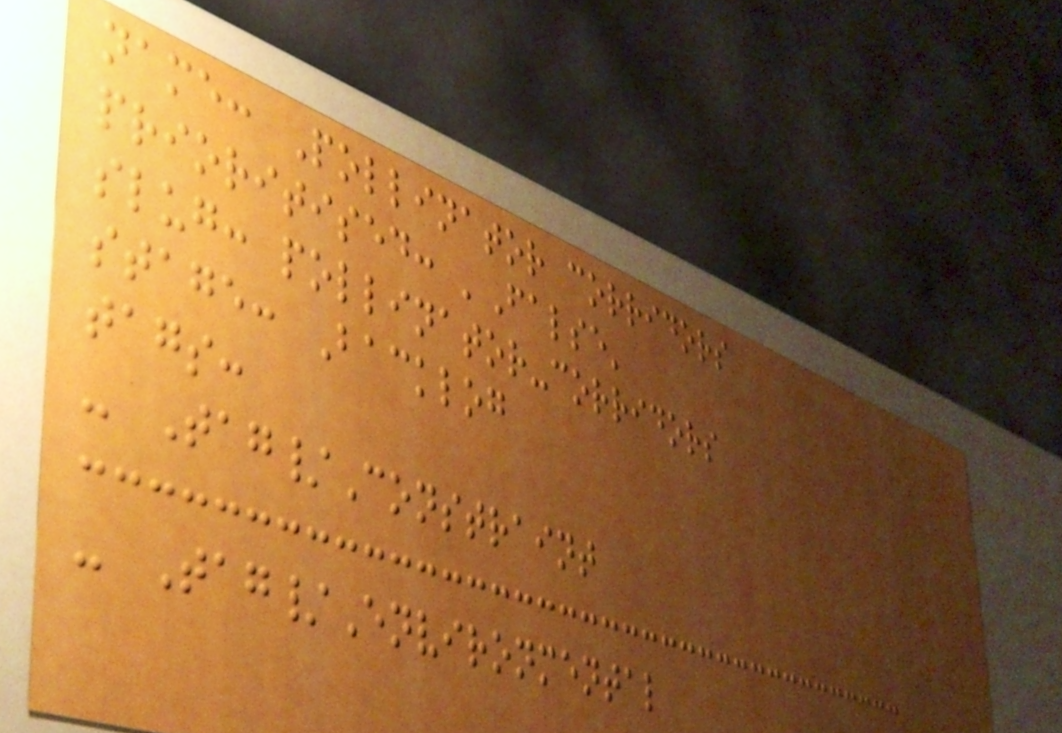name: Pollinator corridors
prioritised: 'False'
slug: pollinator-corridors
stage: Backlog
tags:
- Tag/Constraint
- Tag/Environmental
